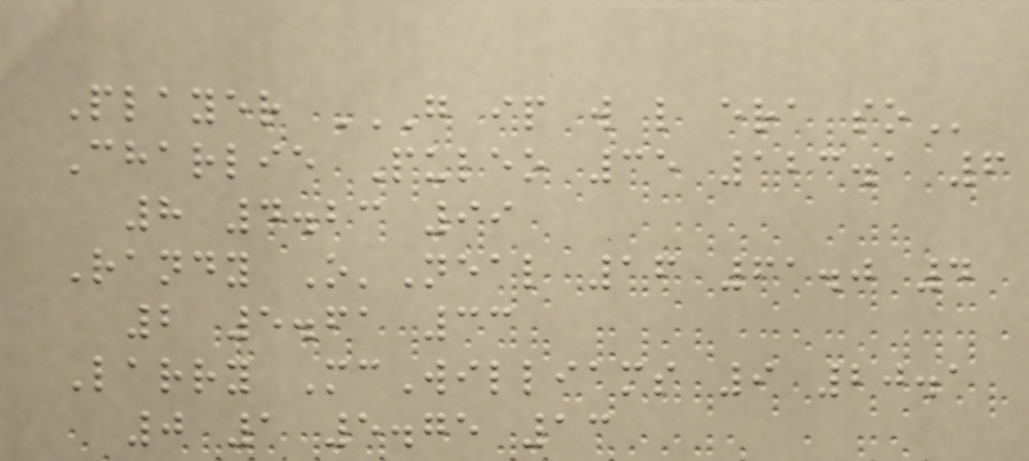Player G IP W L ERA SO
Charlie Puleo 35 123.1 6
8 4.23 99
Randy O'Neal 16 61.0 4
2 5.61 33
Larry McWilliams 9 20.1
0 1 5.75 13
